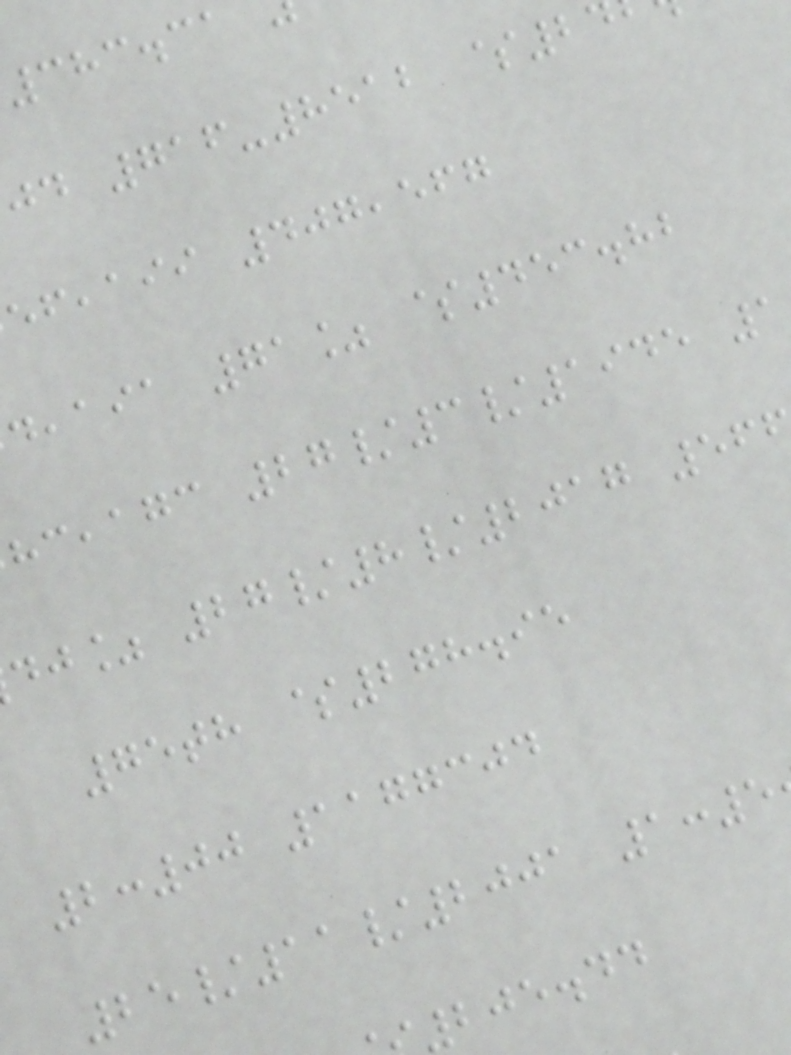383.31
jd 716-8512 $2
,aii 407,567
,aia 71% $453.82
,agc 27/3/1945 1
dj% 27/8/2017 56
75th $278.95
2:00 1177304
25/11/2001 1:5
205.44
